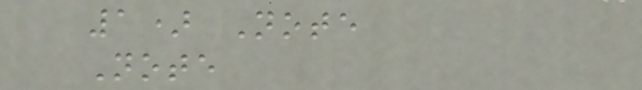1) Note
Note
